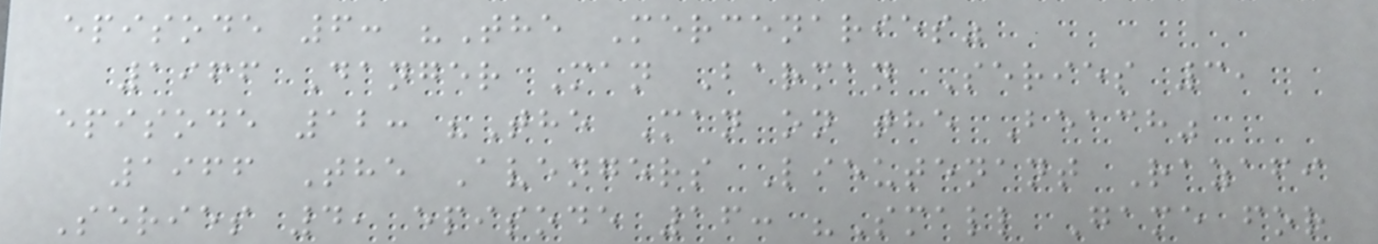episode 6: "The Mercenaries"
1966 Danger Man Barman Series 3,
episode 12: "The Man on the Beach"
1966 The Avengers Lieutenant Razafi
Series 4, episode 16: "Small Game for
